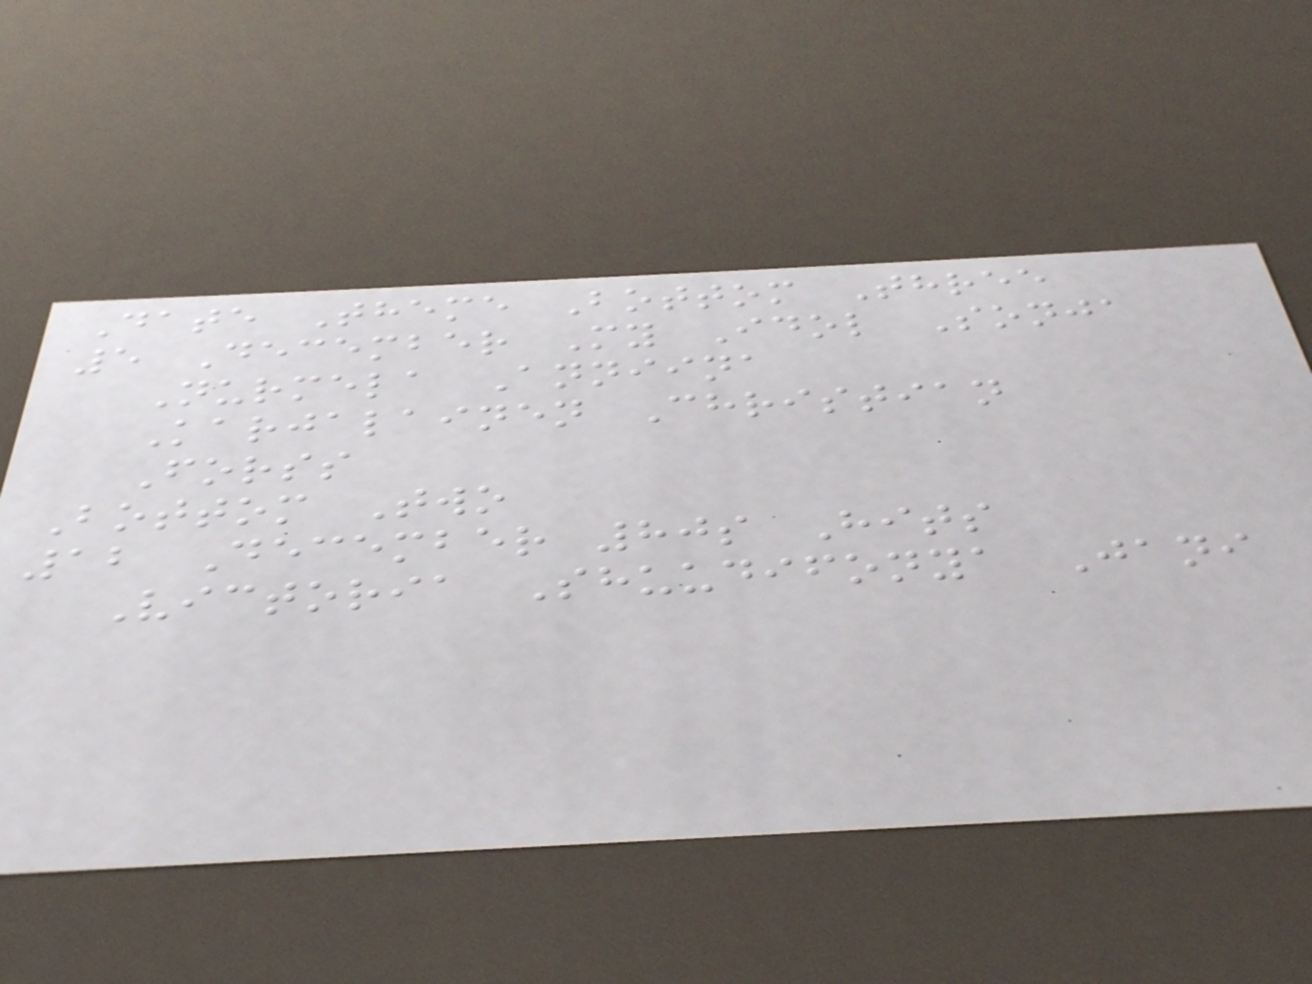Date Theme Bottom Three
5 December My Idol Sonja
Nurmela Anniina
Karjalainen Christian
Forss
Bottom Two
12 December 80s Hits
Victoria Shuudifonya Jani
